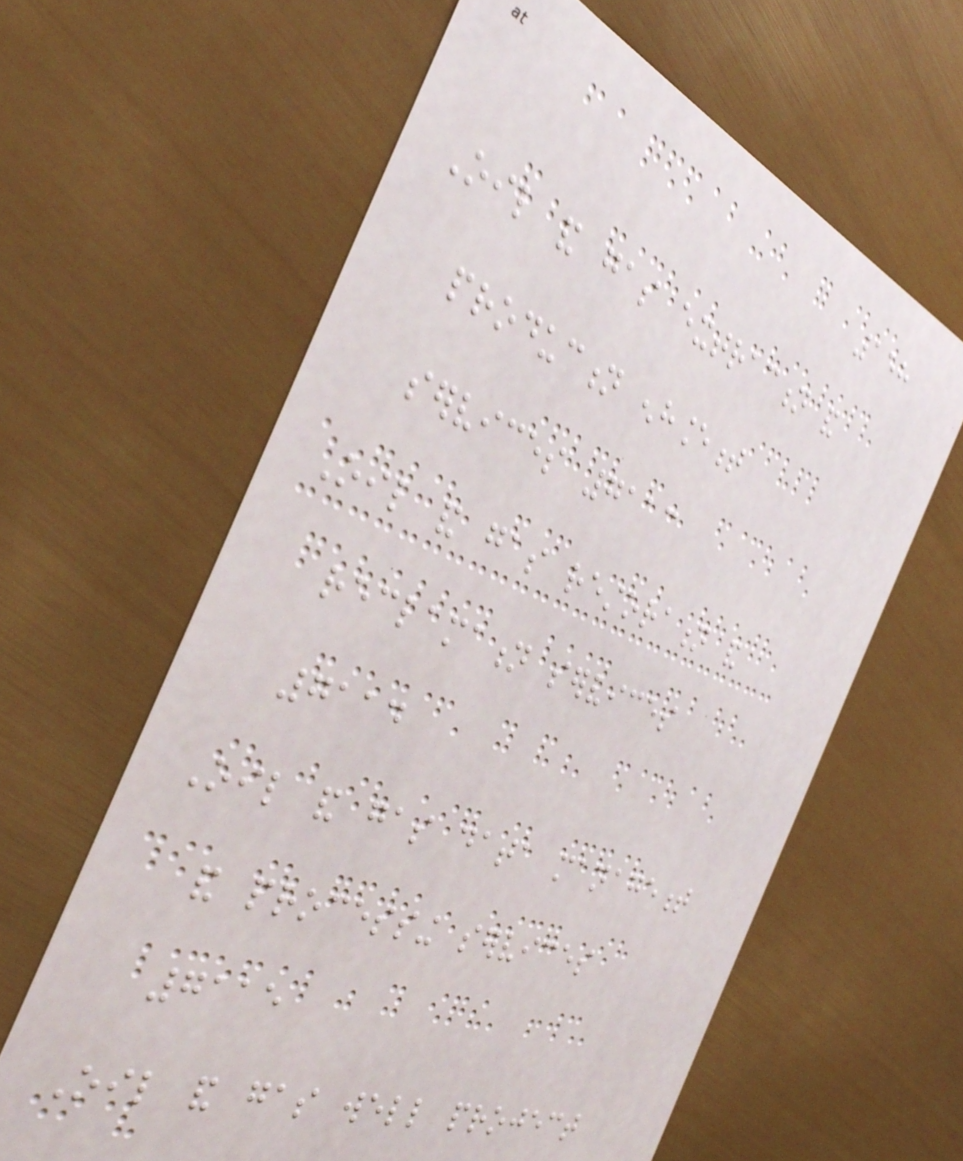158
Oil and gas extraction and
production enhancement
services 7113
Oil and gas restoration and
reclamation services
7114
Oil and gas data management
and processing services
7115
Oil and gas well project
